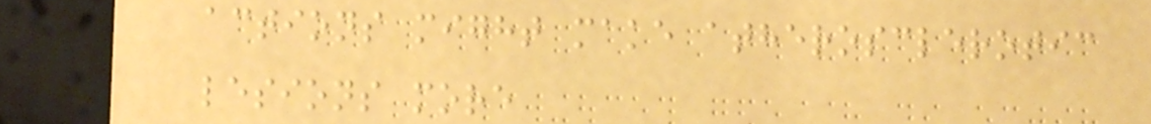actions might make atherosclerotic
lesions more
